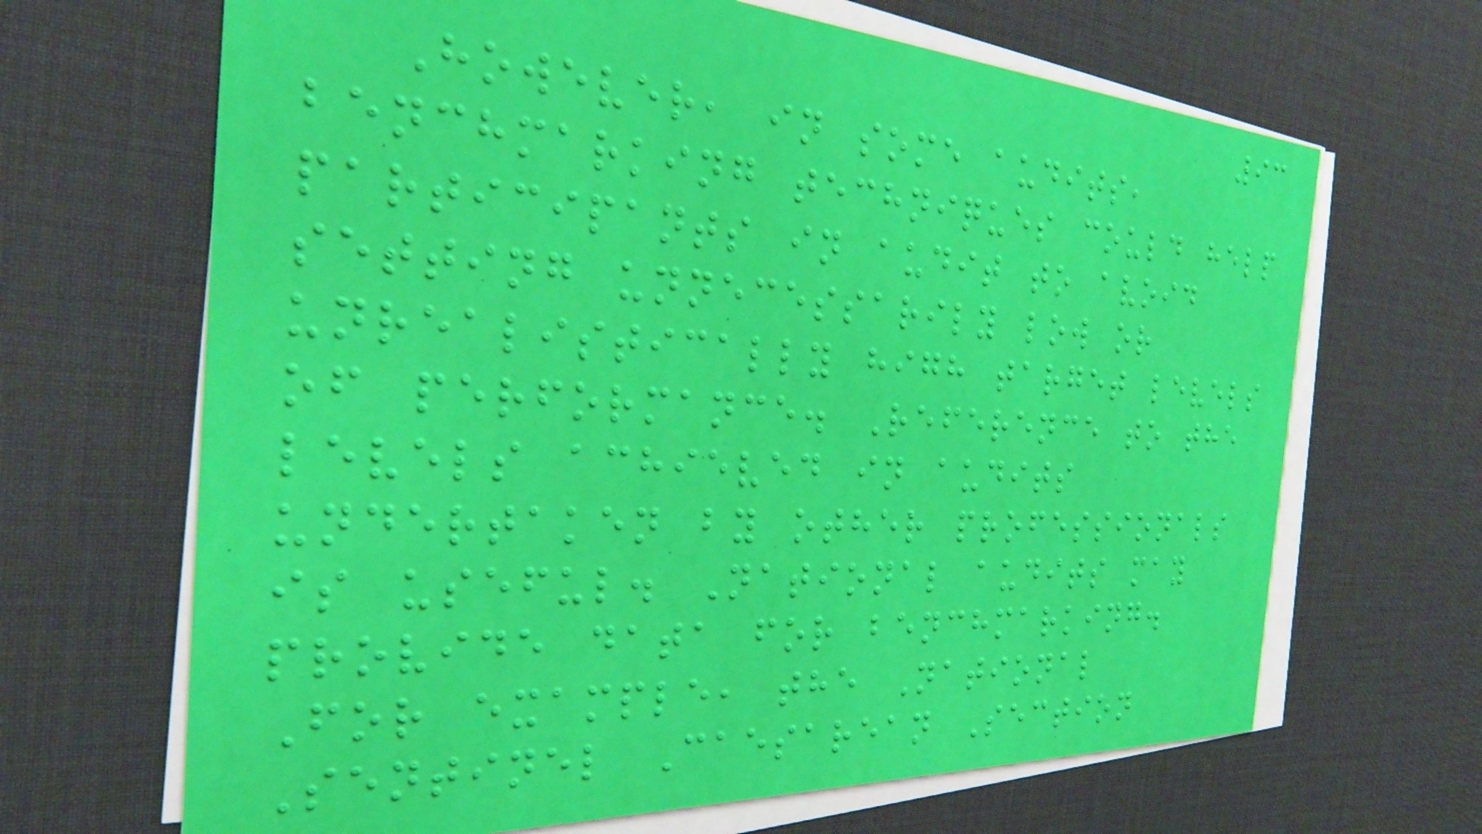93
However, in some audits,
benchmarking techniques could help
participants in audit to avoid
setting unnecessarily low or
unrealistically high target levels
of performance. Reference to the
levels achieved in audits
undertaken by other professionals
is useful. National audits may
provide data for benchmarking.
For example, the National
Sentinel Caesarean Section
